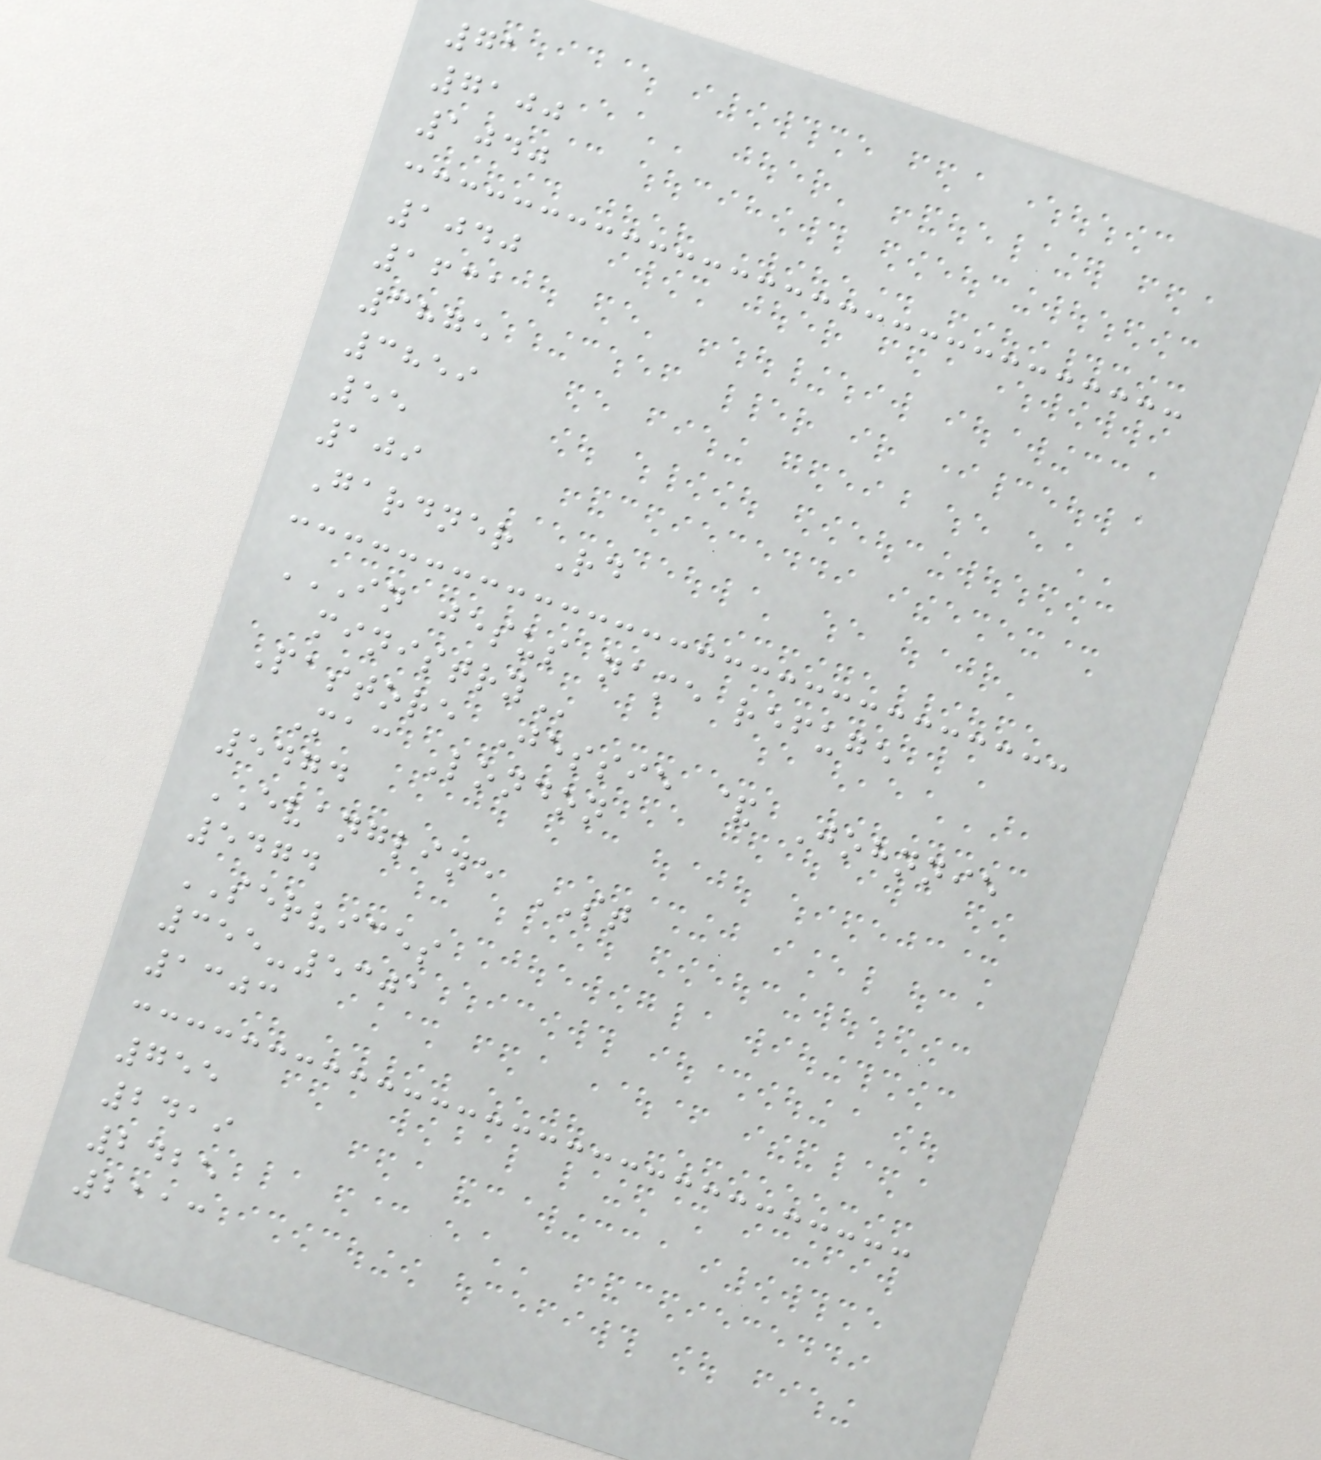71
7100
1040
1040
1631
3875
3859
55
109
Gardner Rd
IN JESUS NAME REFUGE
MINISTRY
Pastore Jessie & Johnnie
Mac London
5474
EVANGLINE ST
5474
SERVICES
355-5301
1303
755
2419
2425
2113
